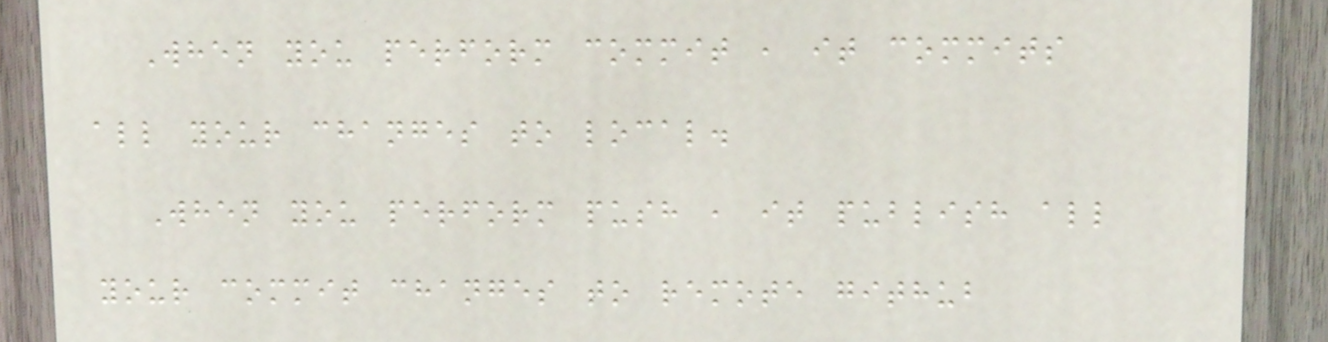When you perform commit , it commits
all your changes to local.
When you perform push , it publish all
your commit changes to remote github
